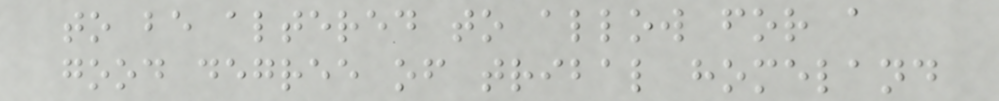to be altered to allow for a
good degree of tribal homeland
